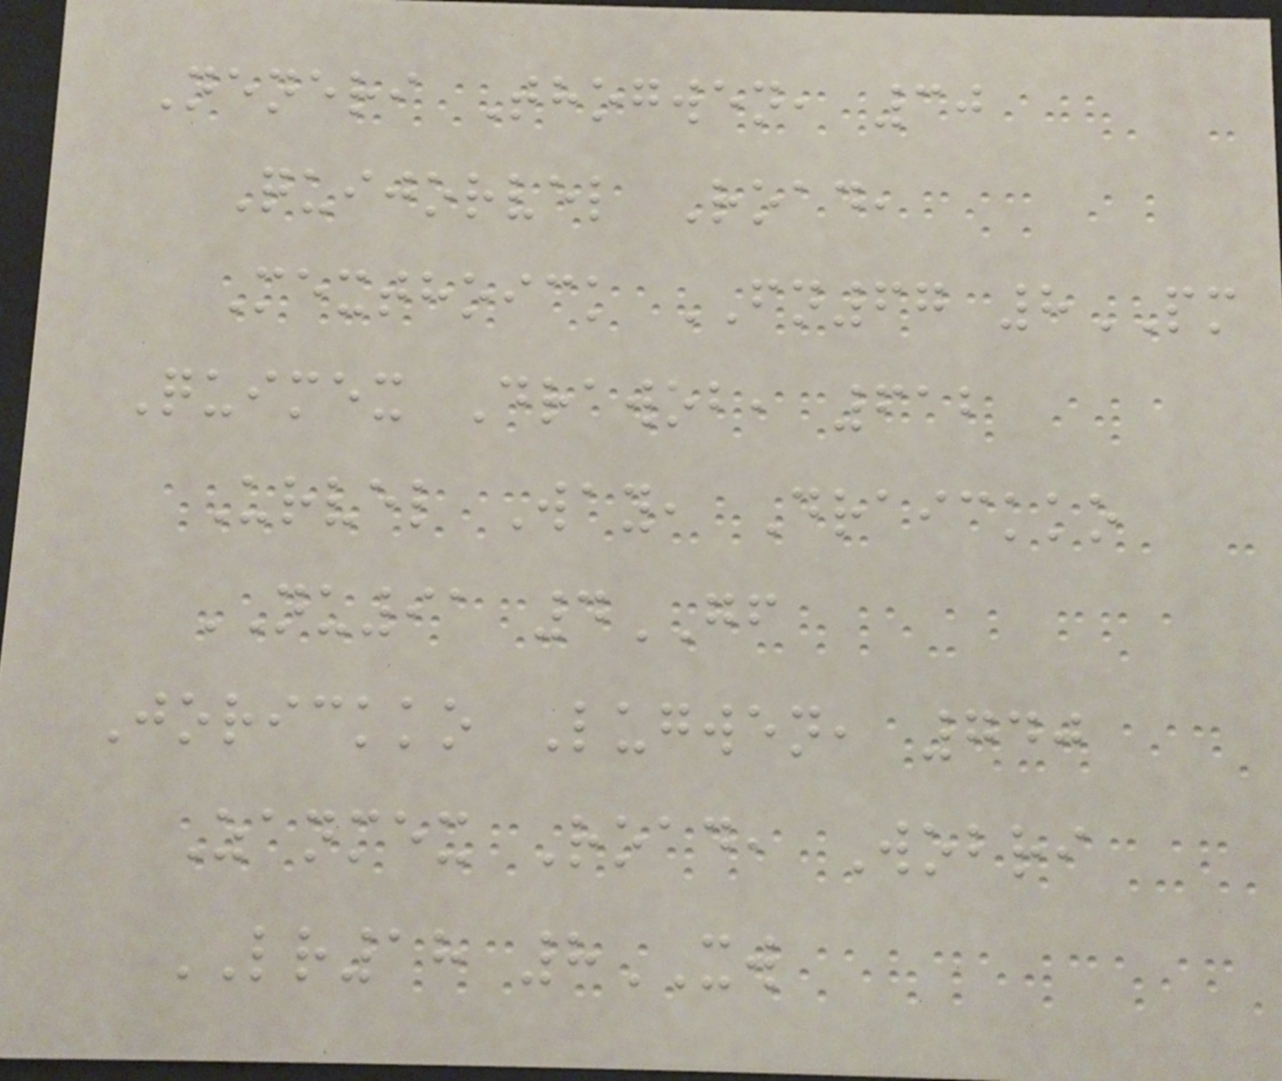Neneri Thogwen, 30
Quijorvel Road,
Mexthoick FN67 8PM
Quimex Drawob, 612
Urvel Way, Draickko
NU91 4GF
Jorickko Lugwen, 740
Zanmex Road, Wobri
LR18 8XW
